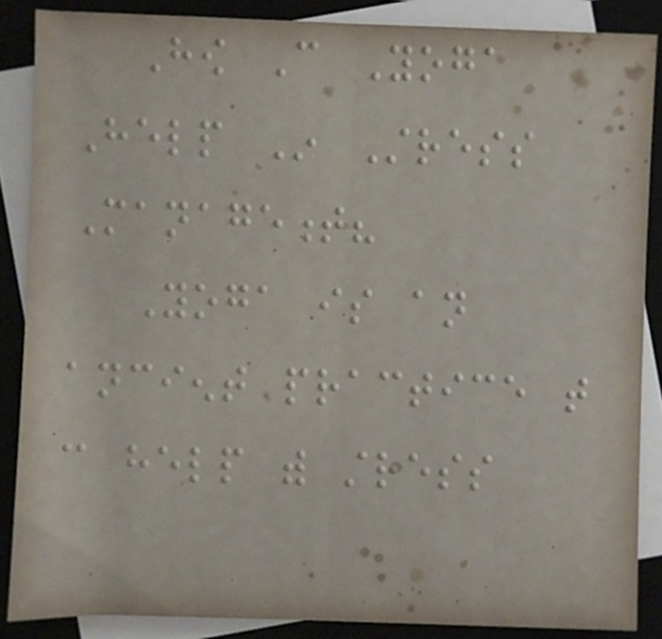How Can Yoga
Help In Stress
Management?
Yoga is an
ancient practice that
can help with stress
